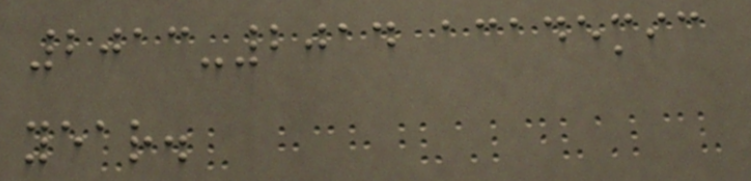2013-2014 academic
year.
